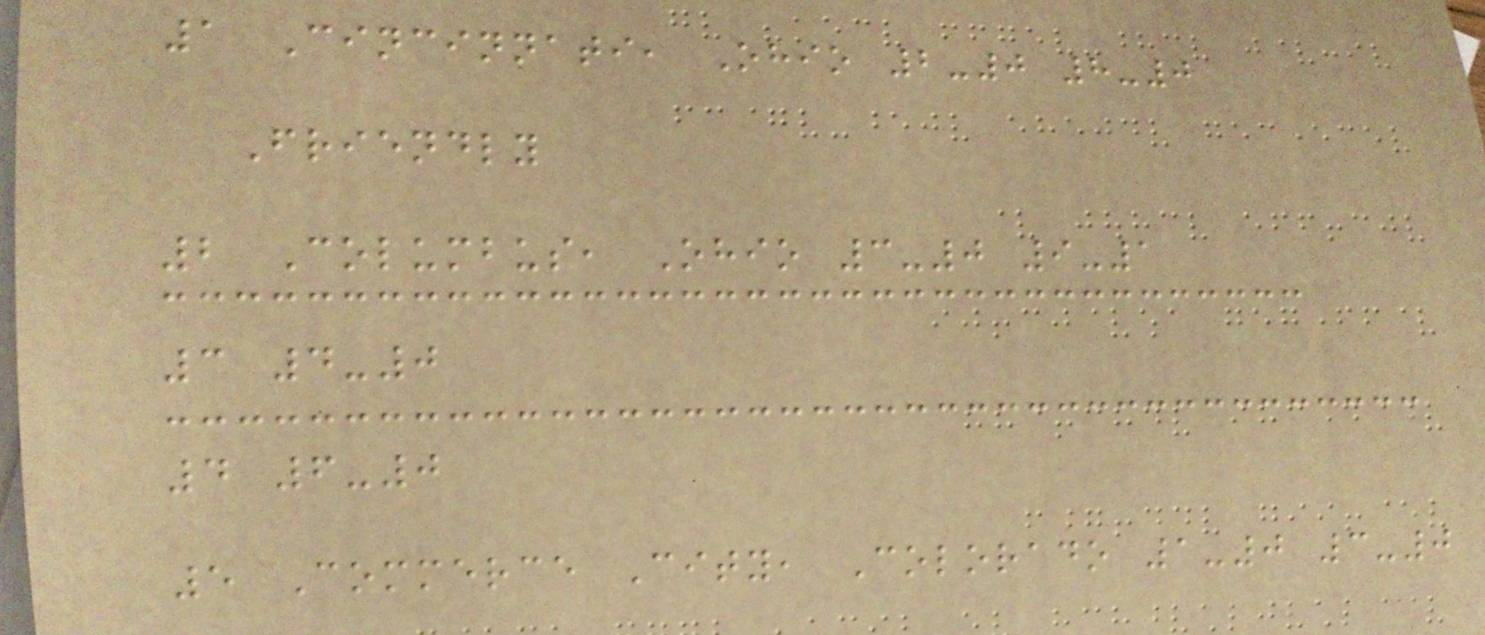1 Cincinnati, Ohio 2-0 8-0
Friendly
2 Columbus, Ohio 3-0 9-1
3 4-0
4 6-0
5 Commerce City, Colorado 1-0 3-0
